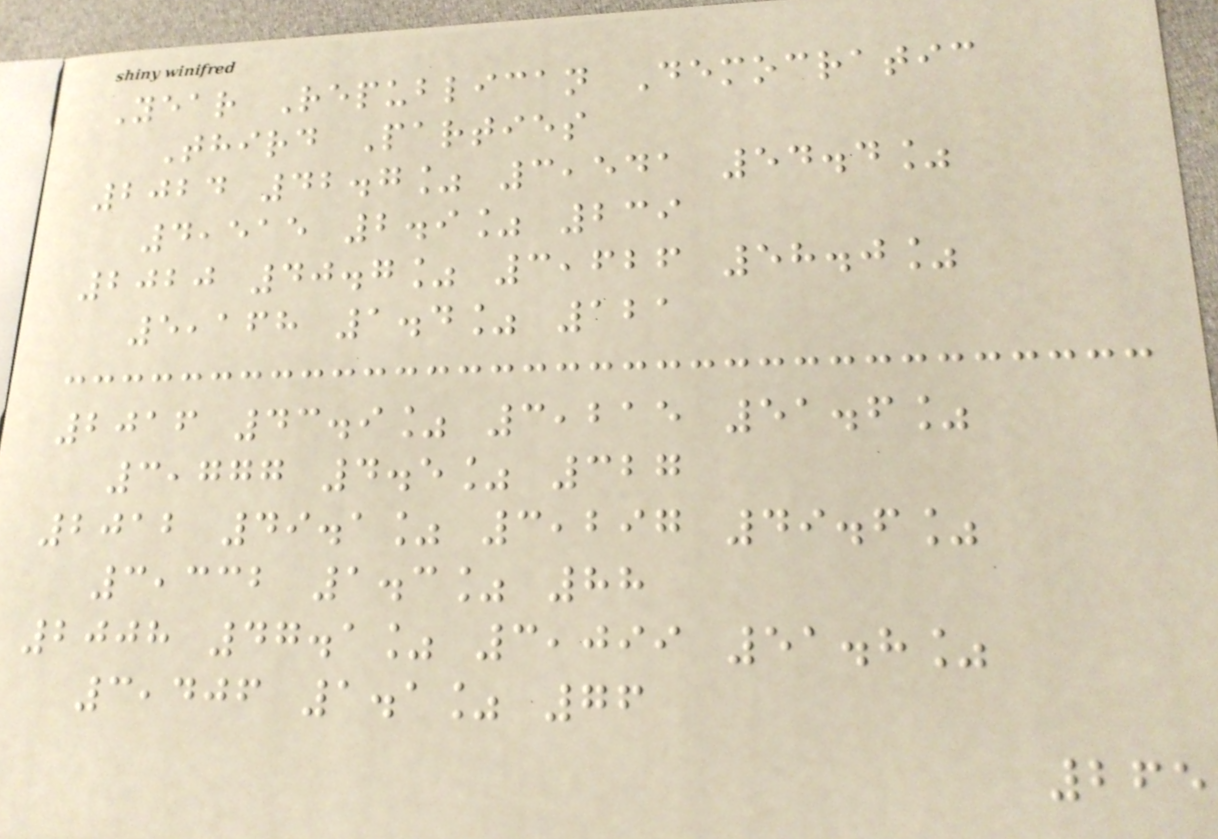Year Republican Democratic
Third Parties
2024 42.7% 3,541 54.4%
4,515 2.9% 239
2020 40.7% 3,626 58.0%
5,168 1.4% 121
2016 43.9% 3,215 51.6%
3,777 4.5% 327
2012 49.1% 3,297 49.6%
3,332 1.3% 88
2008 47.1% 3,099 51.8%
3,406 1.1% 76
265
